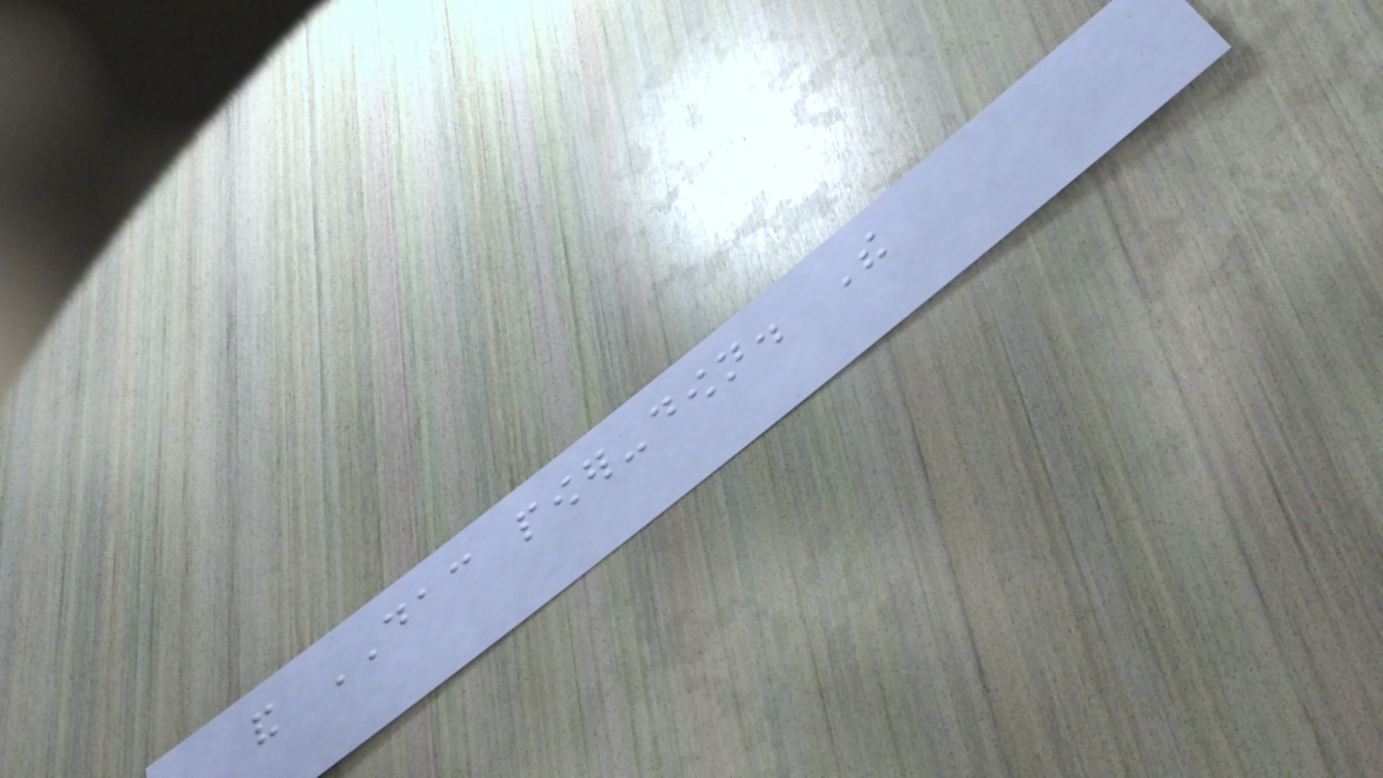and DAC power-down. The
